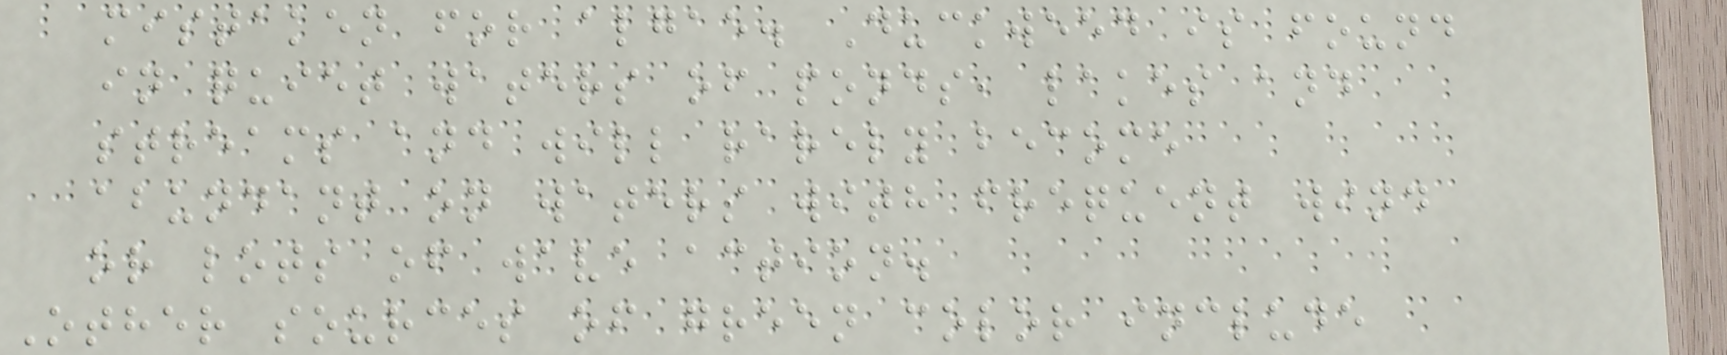mistaken for algae. Duckweed is found
in quiet waters of ponds, lakes and
streams and will rarely become
abundant on waters with frequent wind
or lots of wave action.
Other sources of green color include
